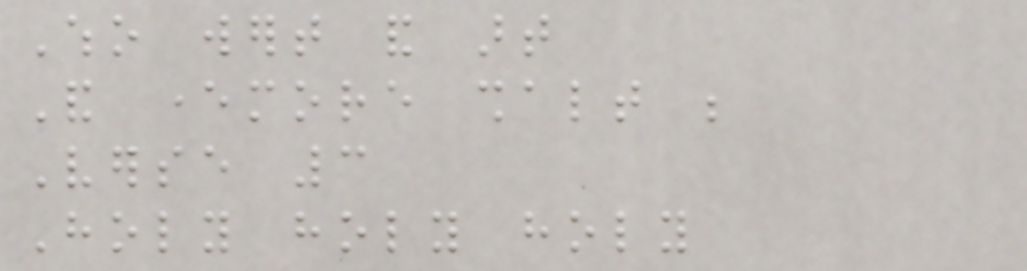Who wert and art
And evermore shalt be
Verse 3
Holy holy holy
